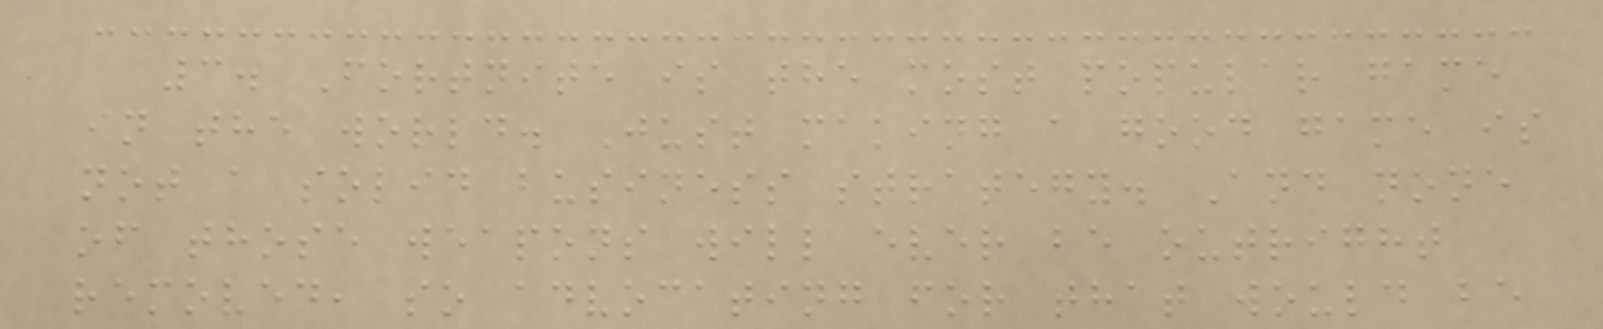3. Fortnite is the most popular game
in the world. Just making a good game is
not a solid business strategy. And none
of those weapons will ever be outright
removed, so advocating for that would be
